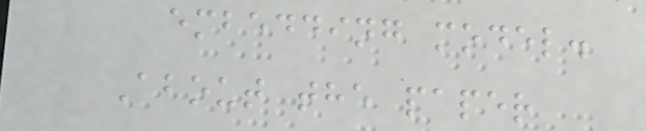embedding model.
About the paper
